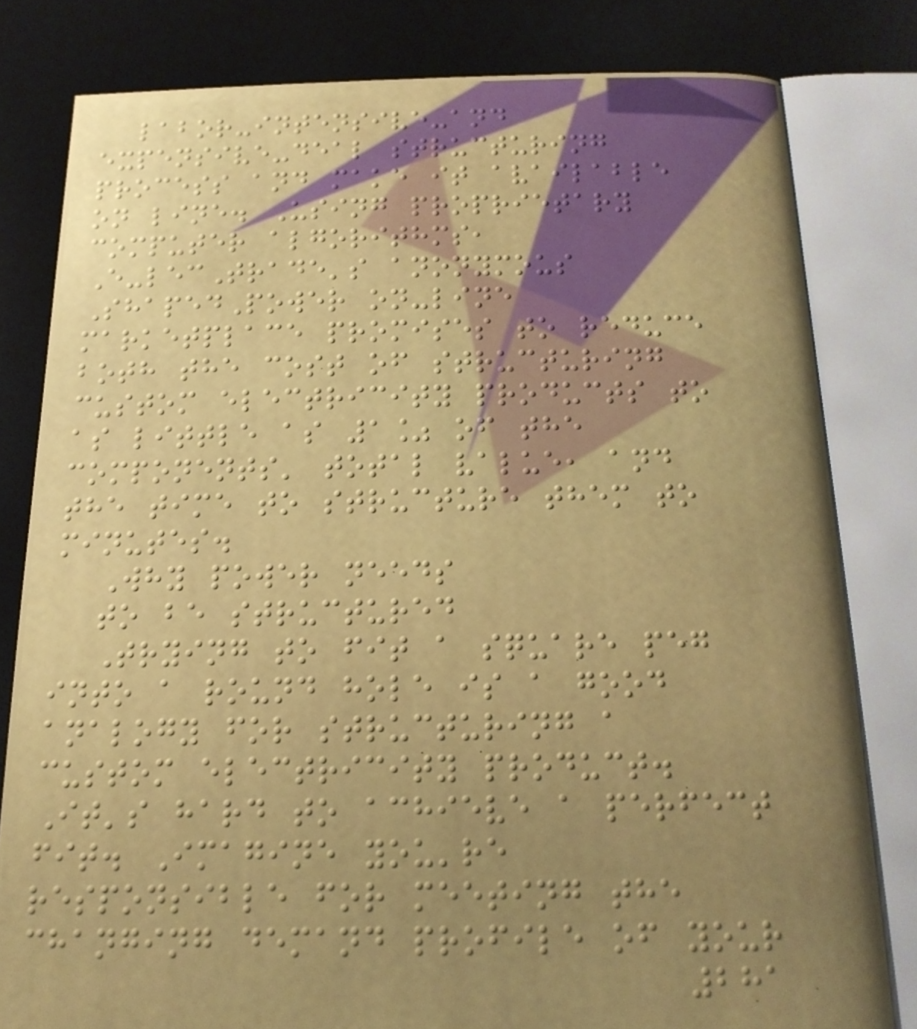labor-intensive-and
expensive-deal structuring
process and make it available
on line. Using proprietary
computer algorithms,
E-lecTrade's anonymous
ShapedPower on-line
marketplace promises to reduce
both the cost of structuring
custom electricity products to
as little as 1% of the
components' total value, and
the time to structure them to
minutes.
Why power needs
to be structured
Trying to fit a square peg
into a round hole is a good
analogy for structuring a
custom electricity product.
It's hard to achieve a perfect
fit. Imagine you're
responsible for meeting the
changing demand profile of your
281
